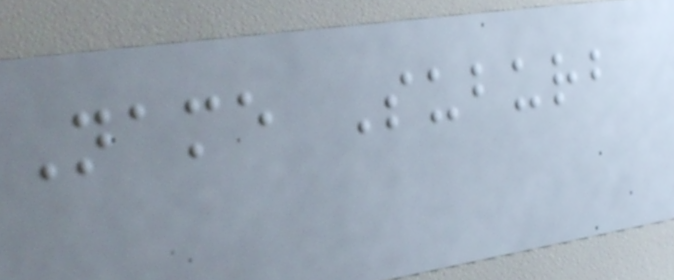Name Suburb
